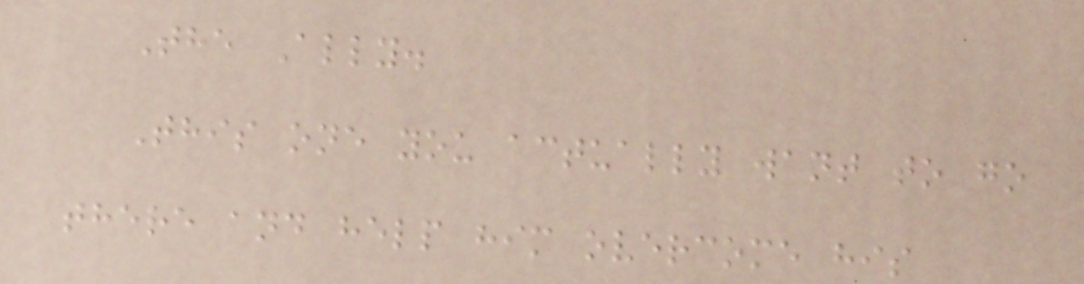The Ally.
This one you actually want to go
there and help him overcome his
